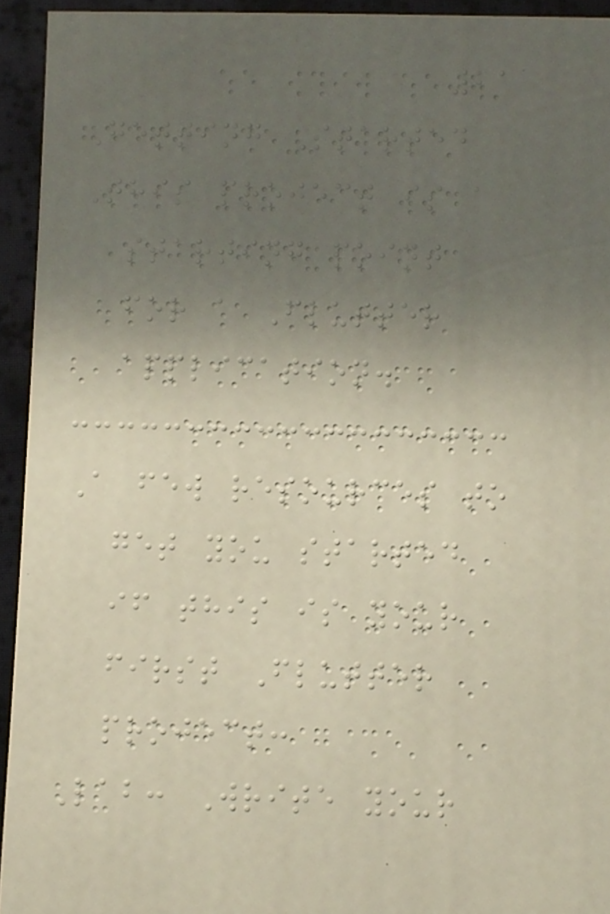21
Getting Started
This project is a
starting point
for a Flutter
application.
A few resources to
get you started
if this is your
first Flutter
project:
Lab: Write your
